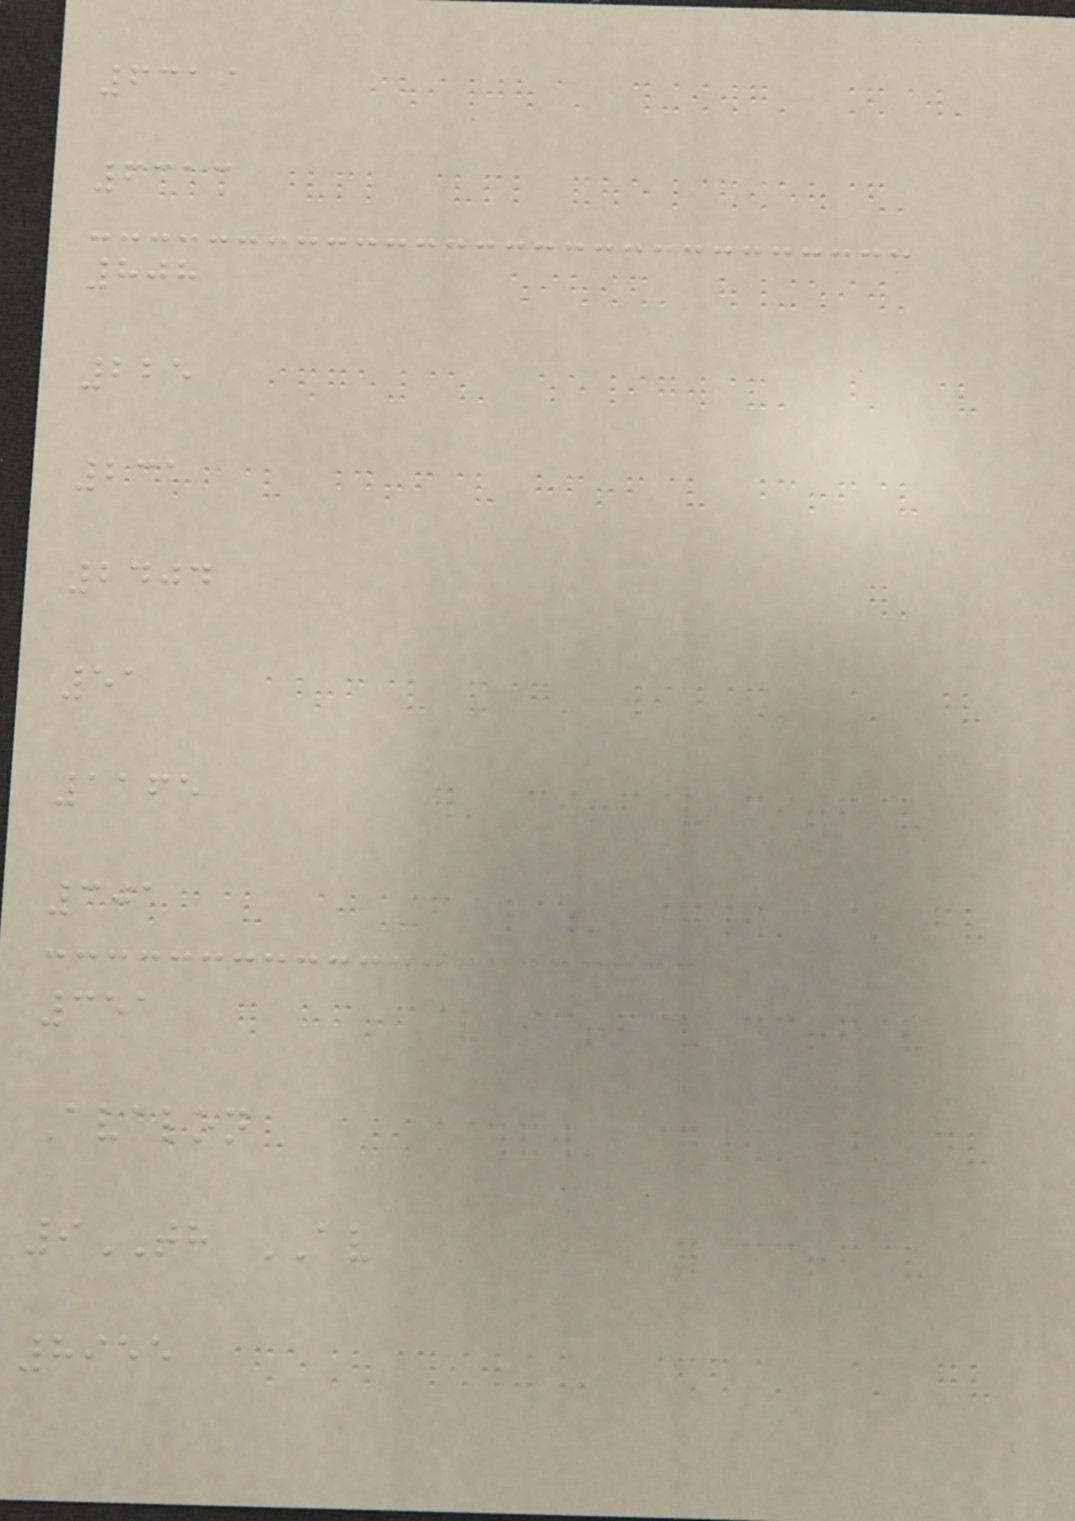6319
6313
808
225
231
2404
51
1165
301
351
Avalon
9TH AV
8955
